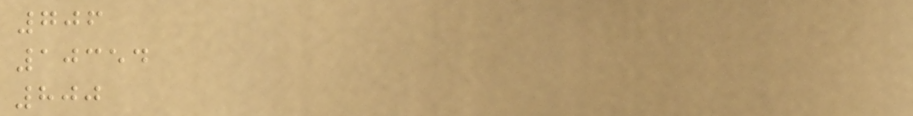706
10354
800
